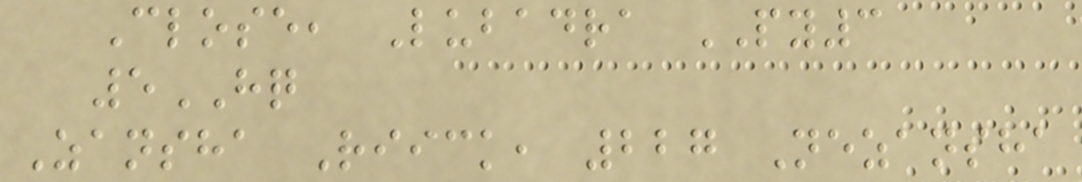Close, Lubadra PY3
5HQ
Zansha Riick, 227 Nezansha
